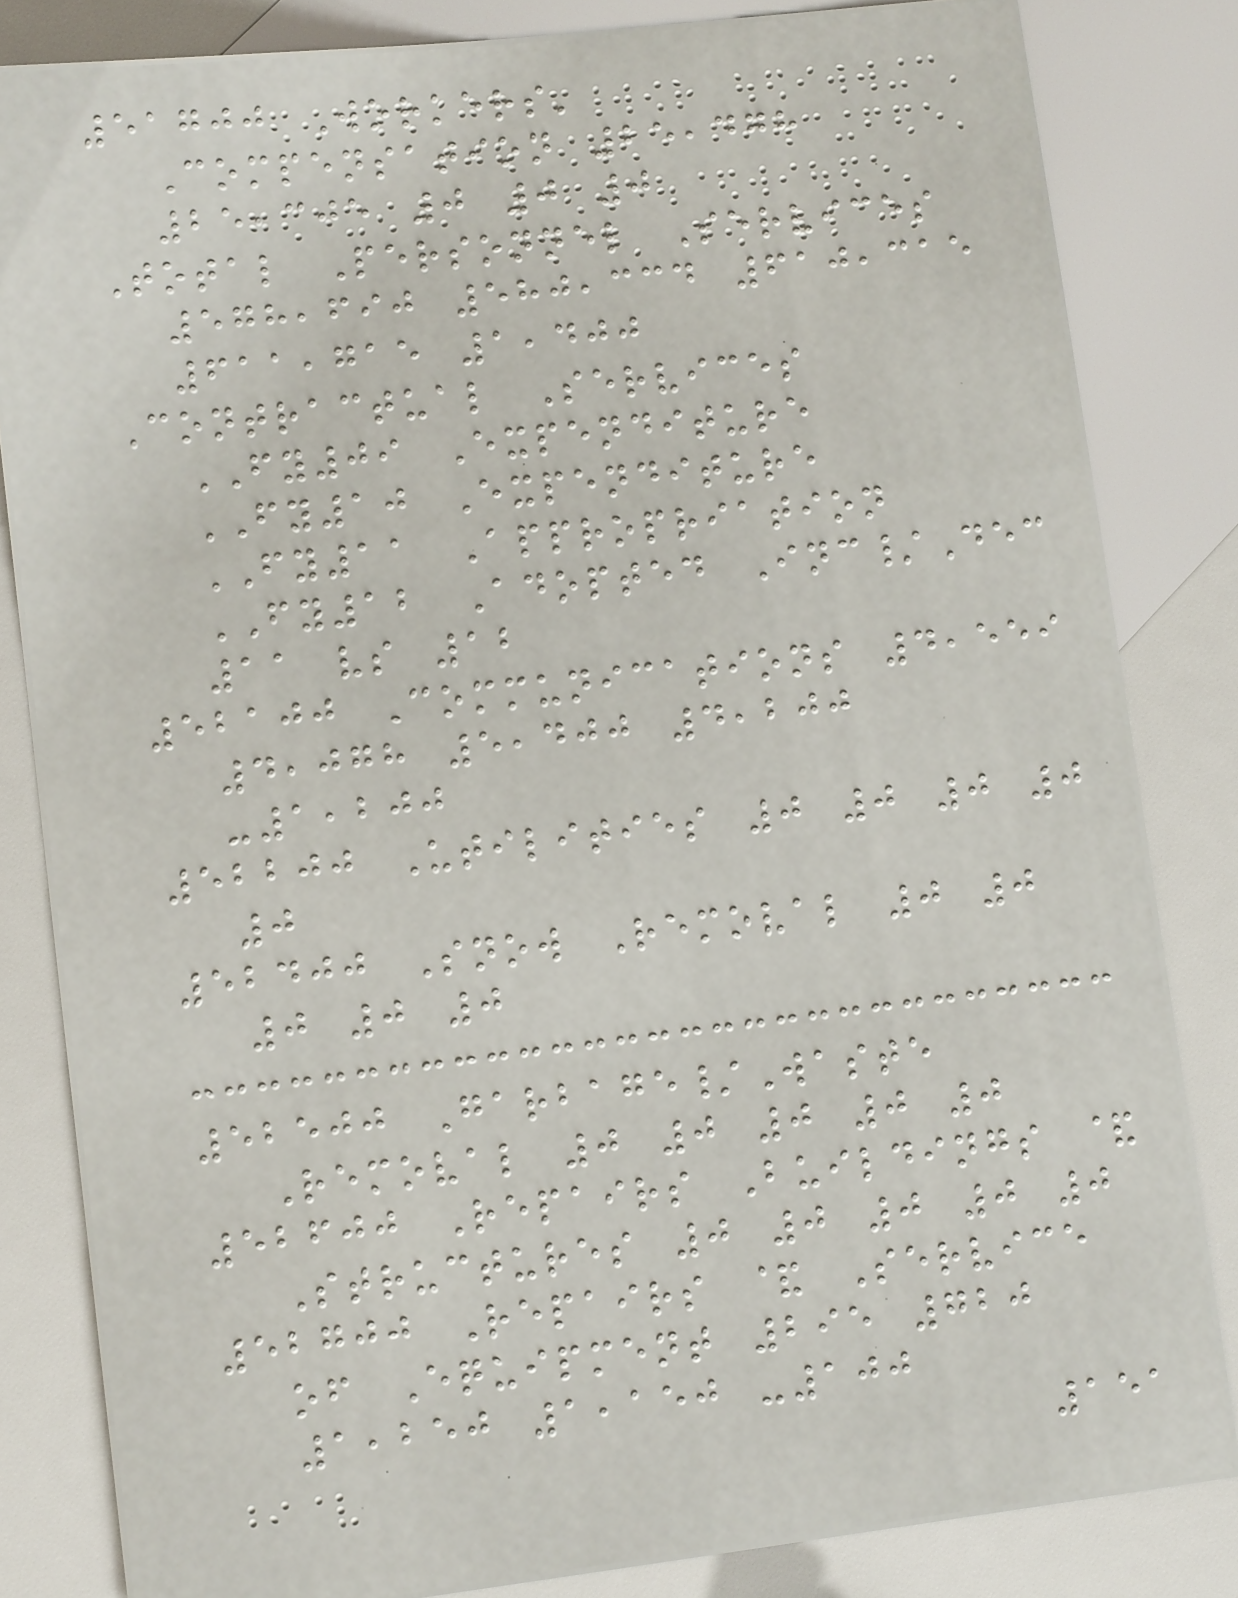51700 Workers'
Compensation 25,478
25,305 0 0 0
Total Personnel Services
578,690 580,334 610,315
611,715 1,400
Contractual Services
FY09 Expenditure
FY10 Expenditure
FY11 Appropriation
FY12 Adopted Inc/Dec
11 vs 12
52100 Communications 4,559
4,078 5,400 4,200
-1,200
52200 Utilities 0 0 0 0
0
52400 Snow Removal 0 0
0 0 0
52500 Garbage/Waste
Removal 0 0 0 0 0
52600 Repairs Buildings &
Structures 0 0 0 0 0
52700 Repairs & Service
of Equipment 295 720
1,250 1,150 -100
151
